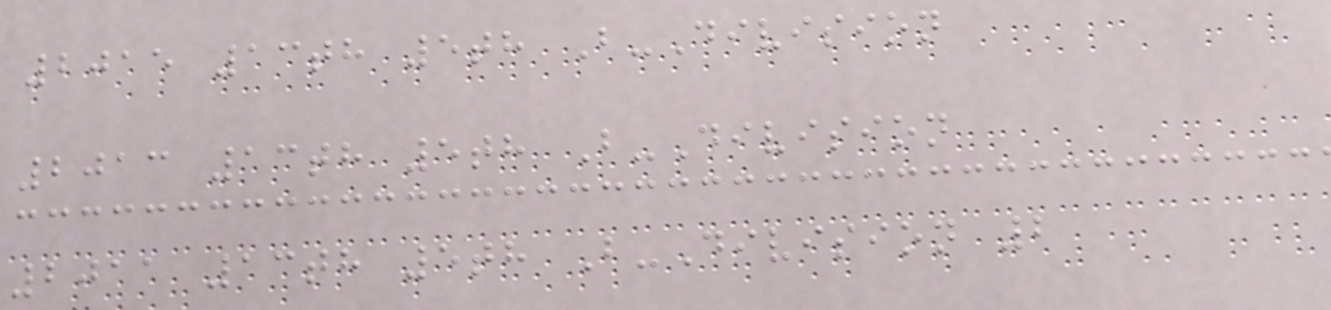2015 13th 5th B-Division
2013 13th 5th B-Division
2011 13th 5th B-Division 2
